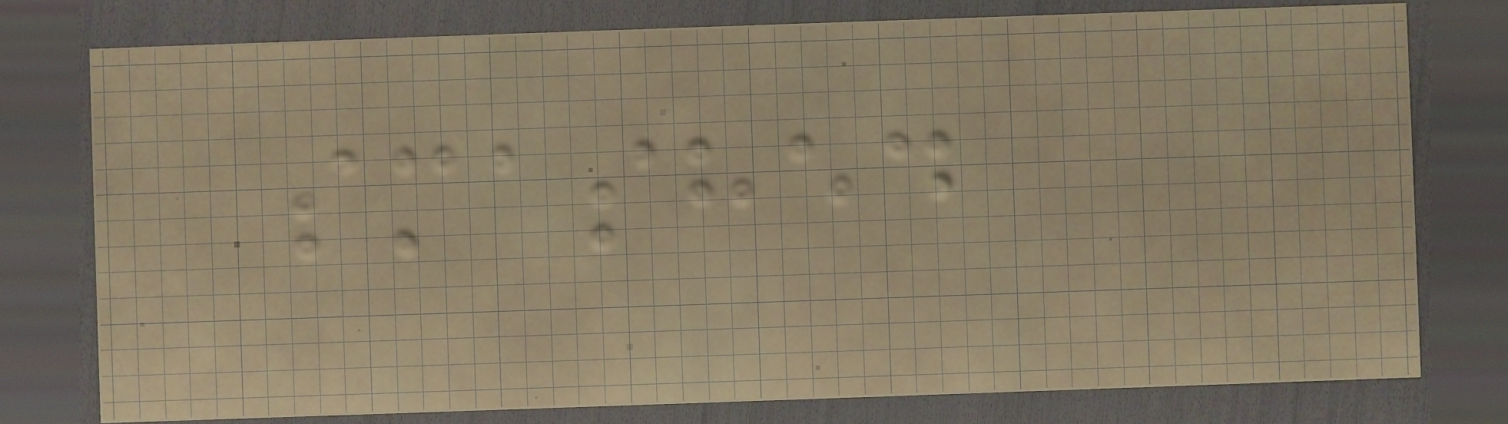smashed
